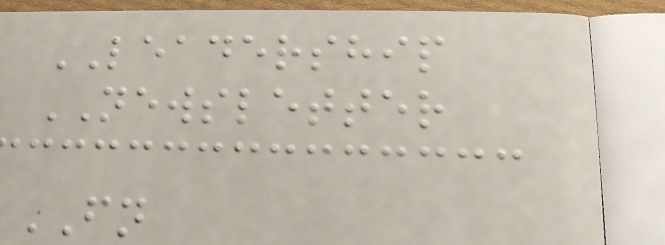LEADERSHIP
NEWSLETTER
FN
